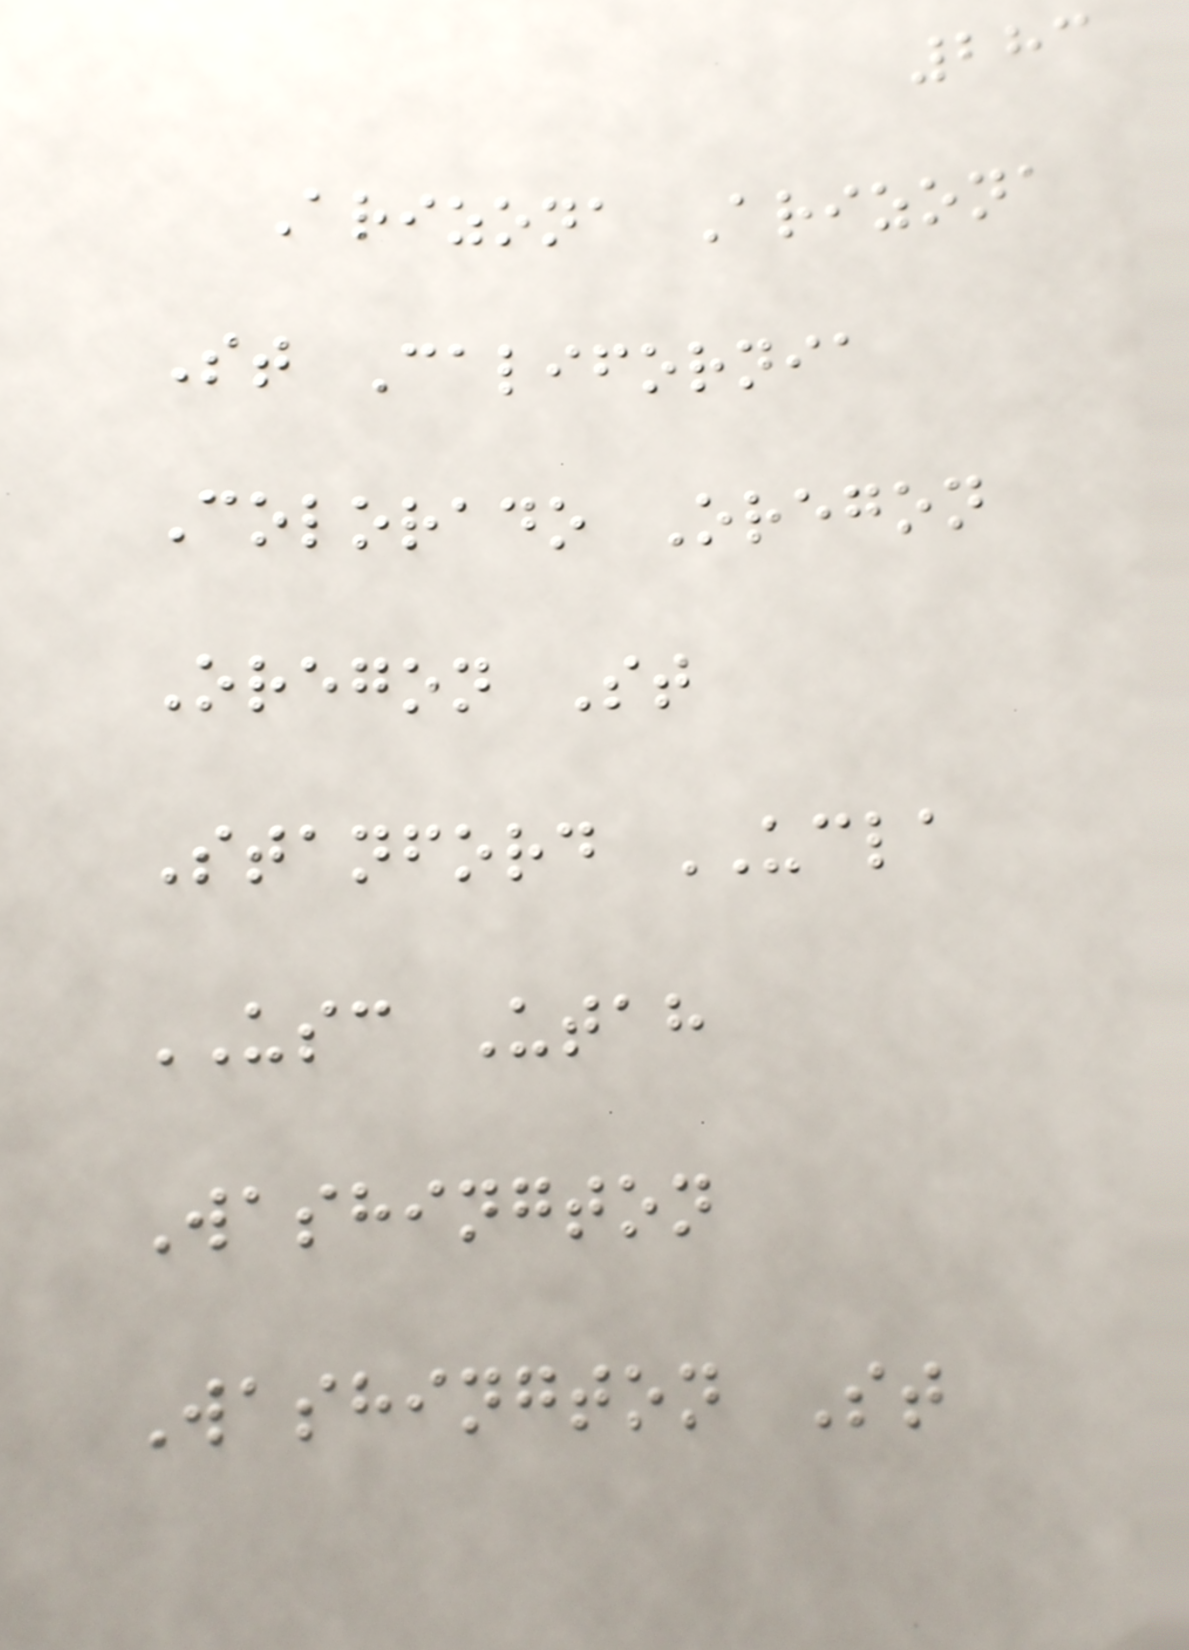283
Arizona Arizona
St California
Colorado Oregon
Oregon St
Stanford UCLA
USC Utah
Washington
Washington St
